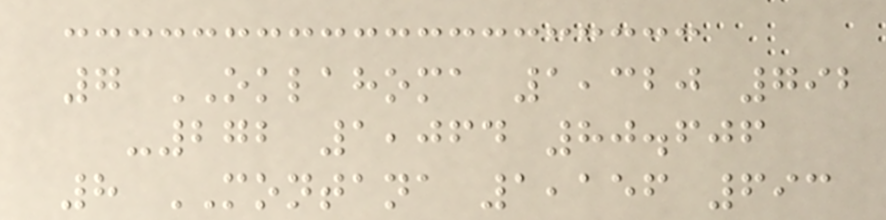7 OKLAHOMA 1,320 792
-272 1,064 80.606
8 MONTANA 1,156 693
